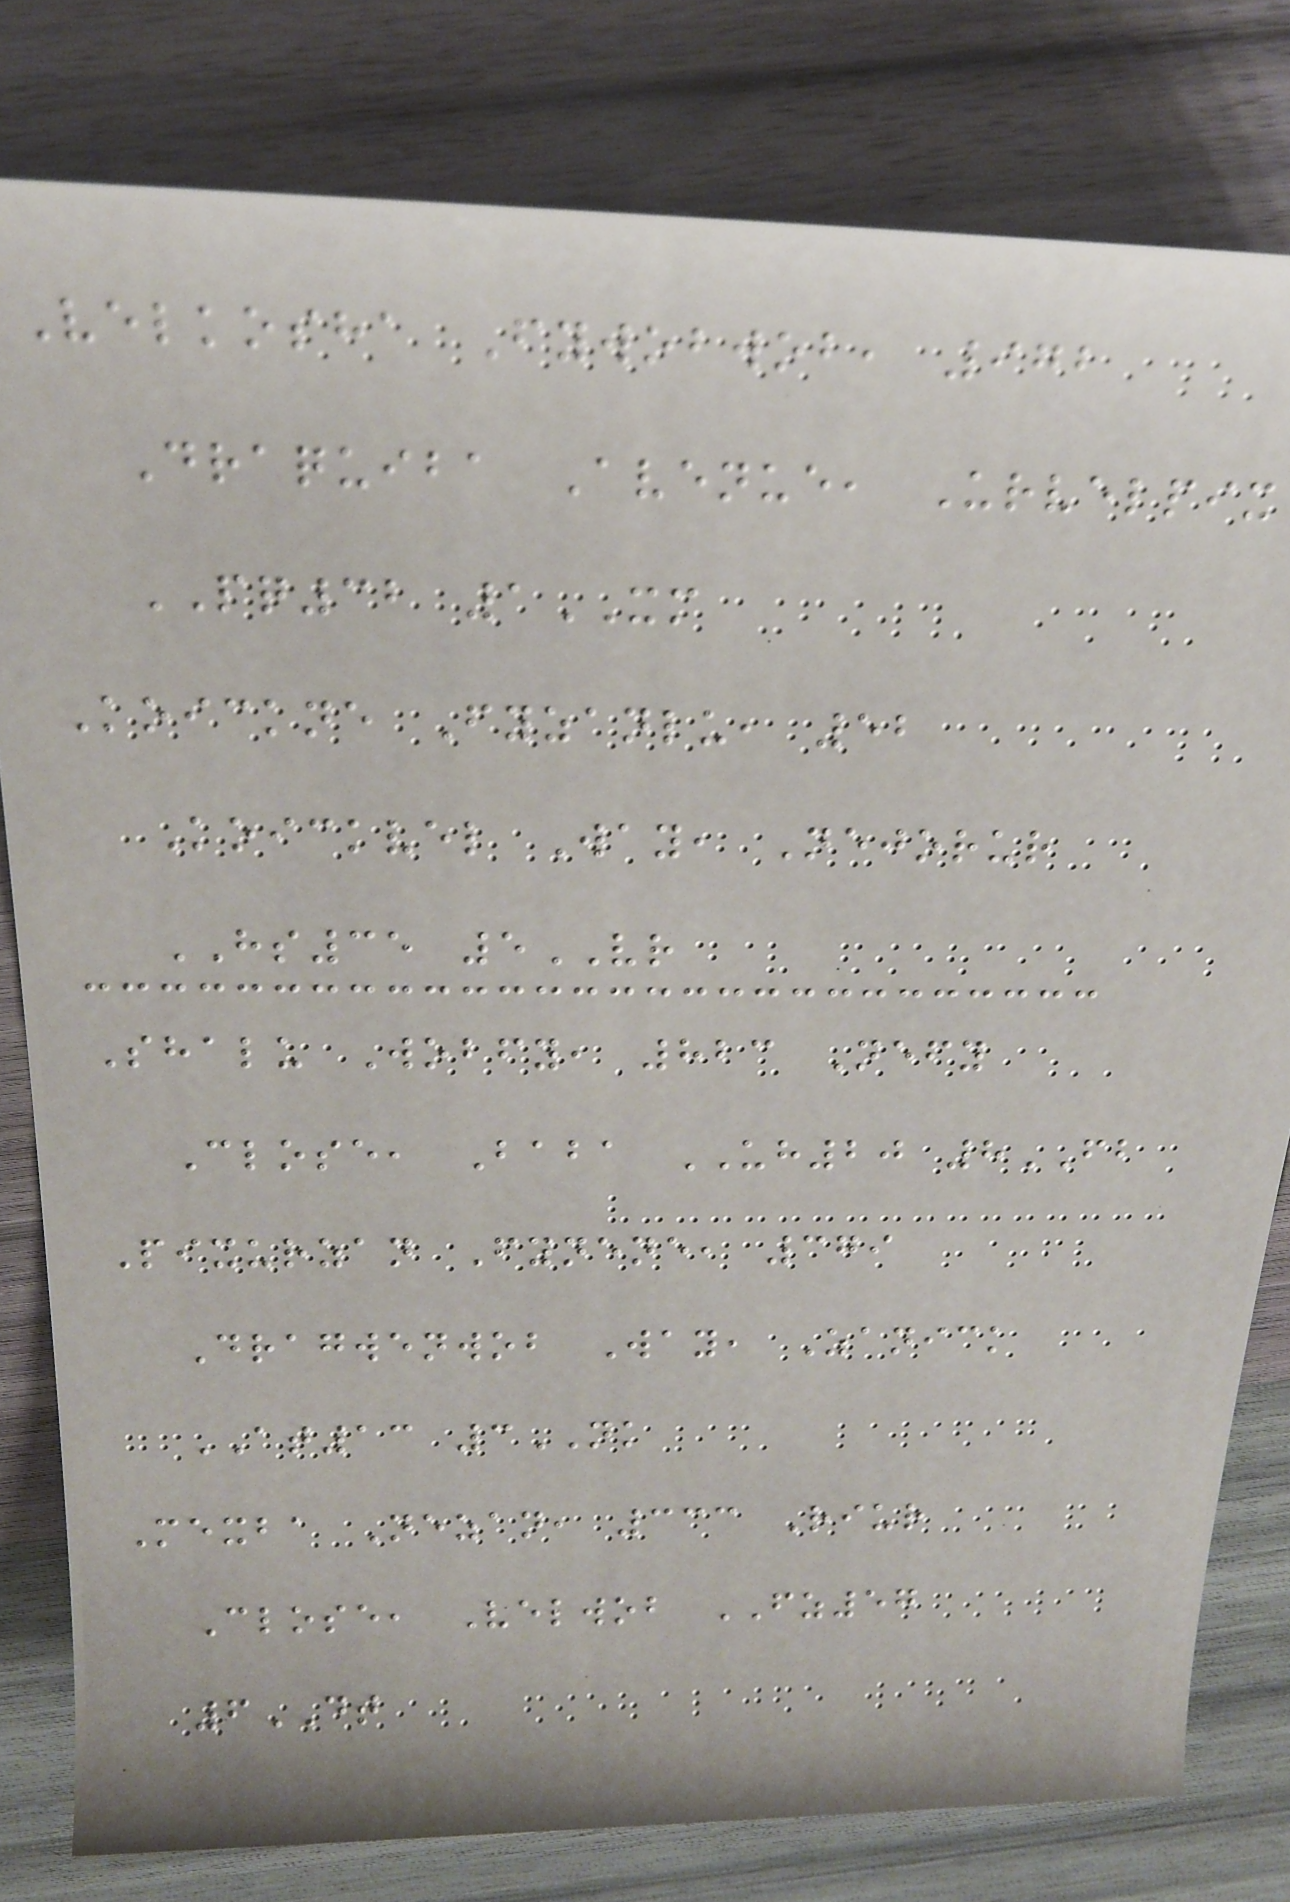Velkosha Fywobwob, 972
Draquiba Avenue, Urvelpix
PQ32 1XM
Koickne Fyzanlu, 52
Koickvel Way, Nejorur
HS35 5VR
Shalu Wobfy, 823 Nefy
Close, Baba UH20 8FB
Pixurzan Fynene, 379
Dragwenwob Way, Zanick
AT13 3NK
Mexba Nezan, 333 Riur
Close, Velwob FZ57
6DT
